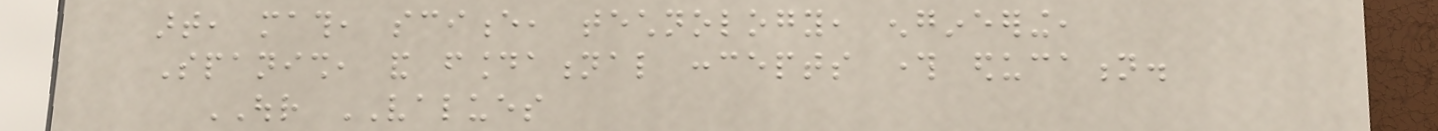art, math, science, technology, engineering,
Spanish, and foundational concepts through education.
OUR VALUES
